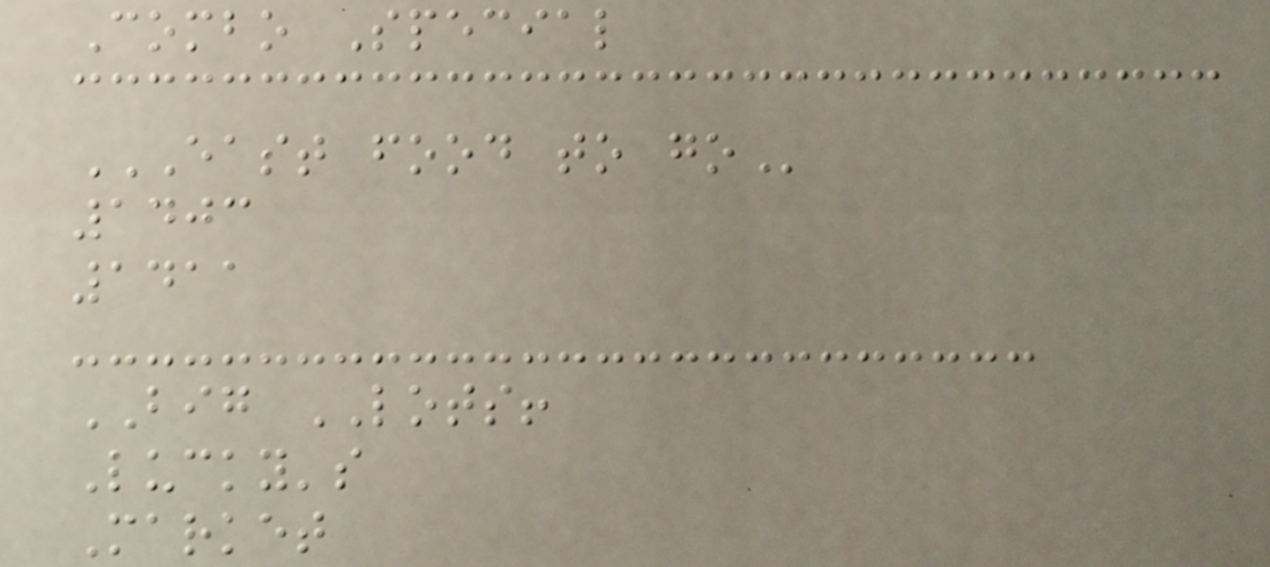Combo Special
EAST FOOD TO GO
1403
1411
BIG LOTS!
Lucky's
Market
